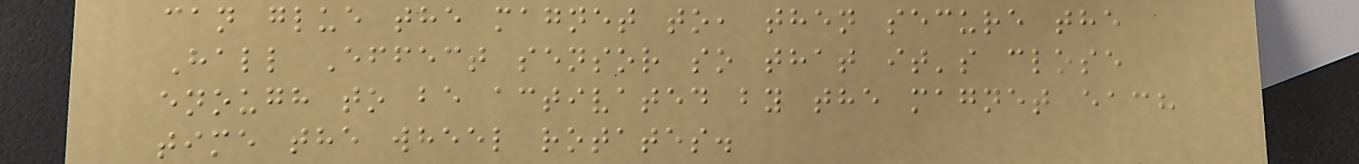can glue the magnet to, then secure the
Hall Effect sensor so that it's close
enough to be activated by the magnet each
time the wheel rotates.
